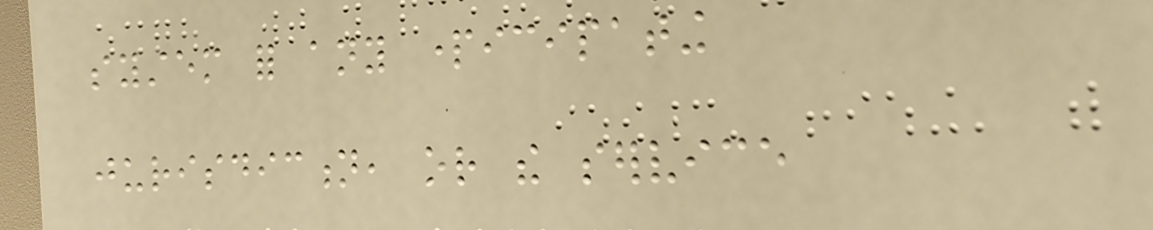system for any participating
jurisdiction, or the service
